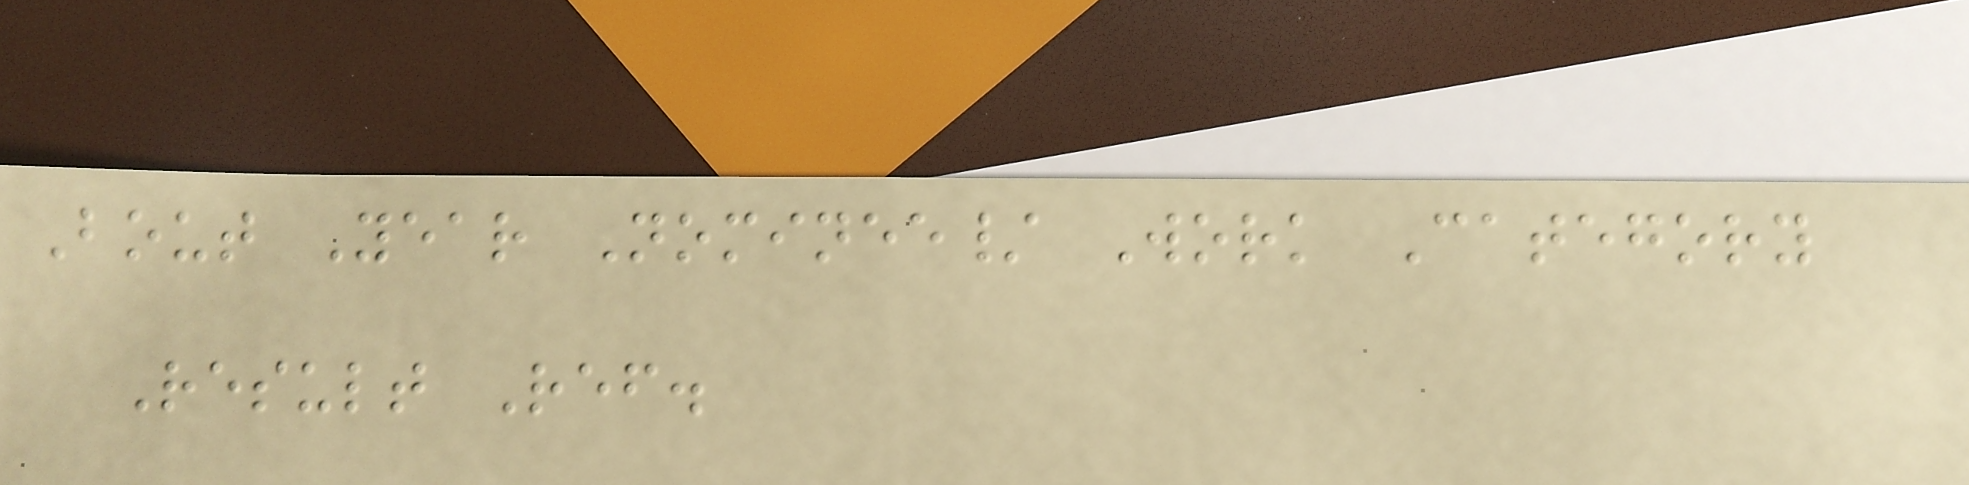Bout Year Nominee/ Work Category
Result Ref.
